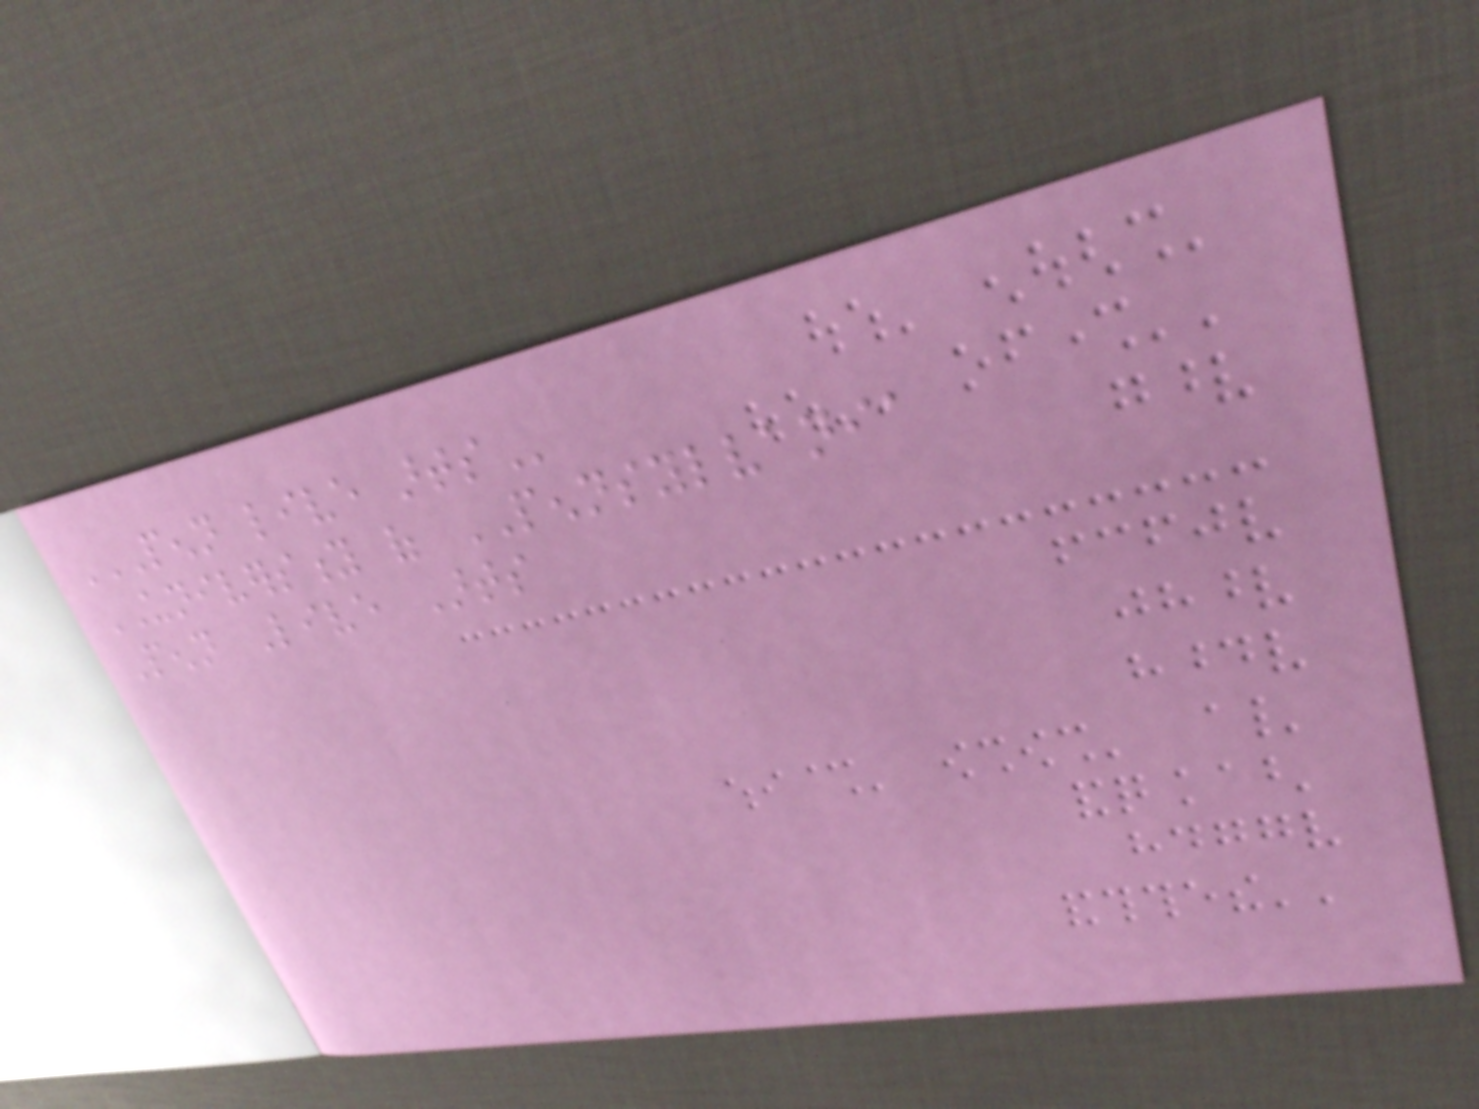PENN LIVE ARTS
UNIVERSITY of PENNSYLVANIA
Penn Live Arts
